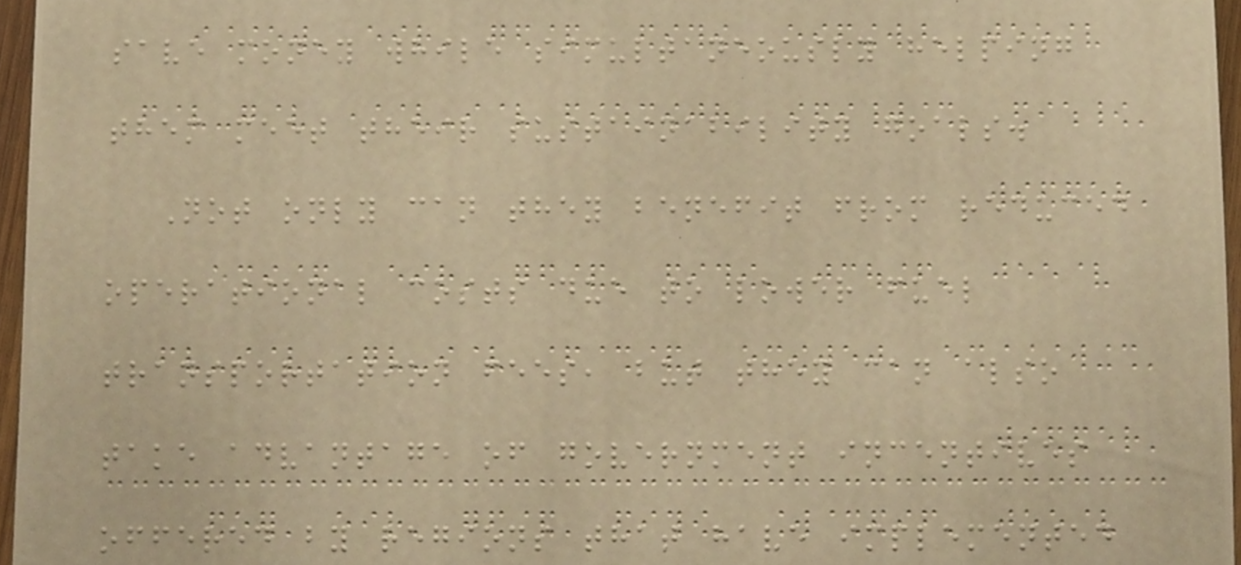save money while simultaneously helping
them meet their sustainability goals.
Not only can they benefit from reduced
operational costs due to lower fuel
transportation fees, but they can also
take advantage of government incentives
offered by regions that have implemented
